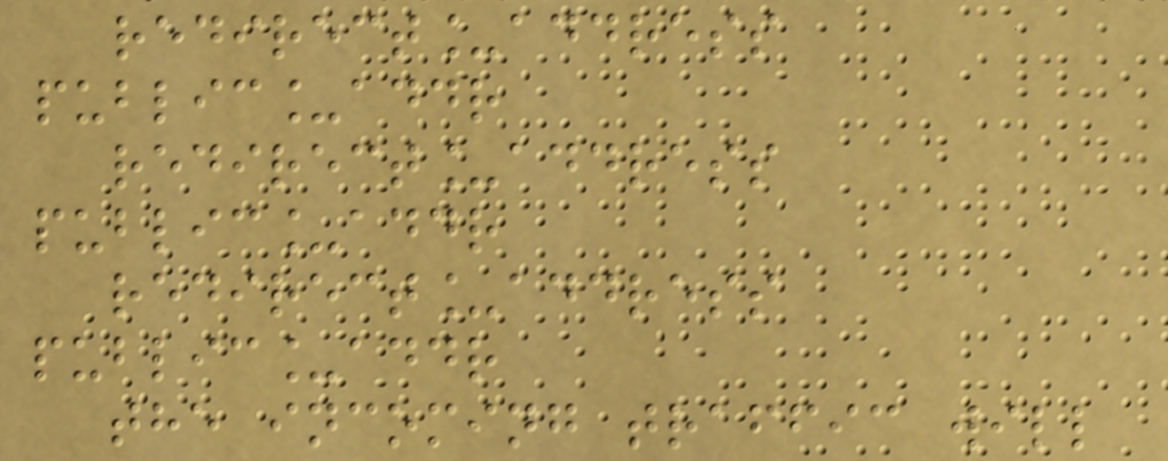redirect_address
public_addr
redirect_address
public_addr
redirect_address
public_addr
the incoming traffic will
